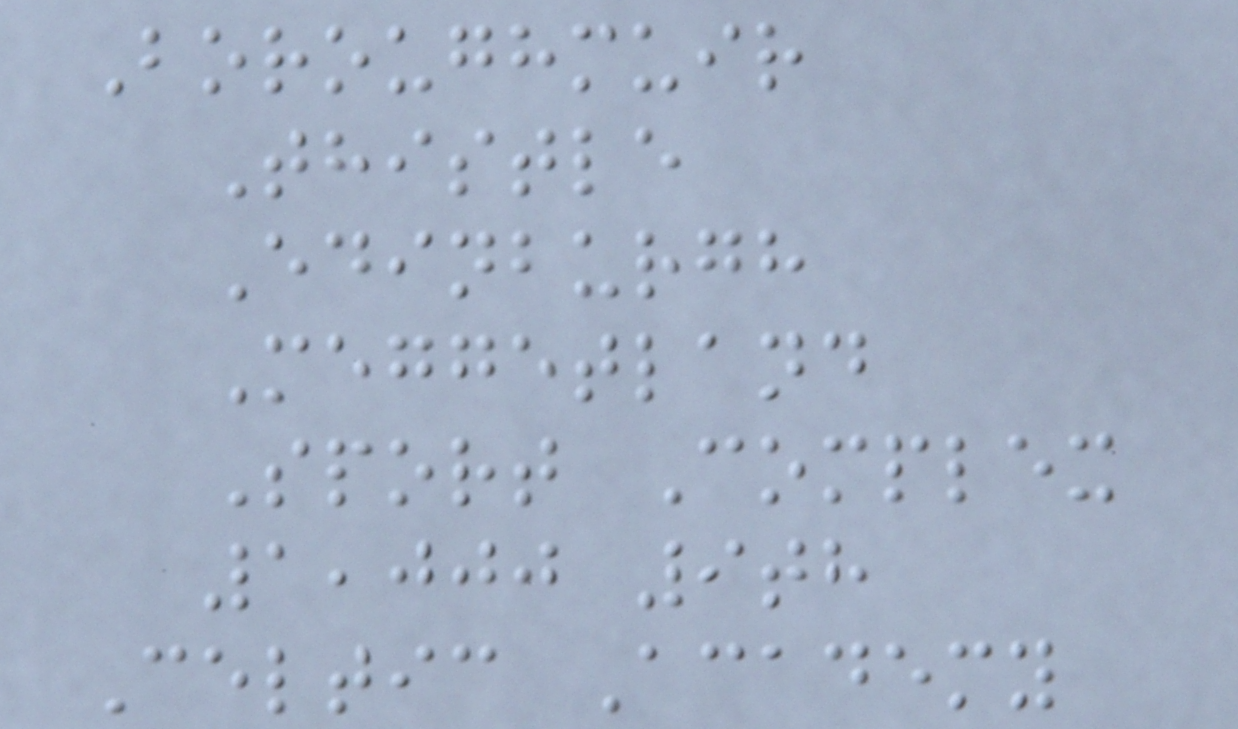Boroughmuir
Thistle
Edinburgh
Meggetland
Sport Complex
1,000 9th
Celtic Academy
